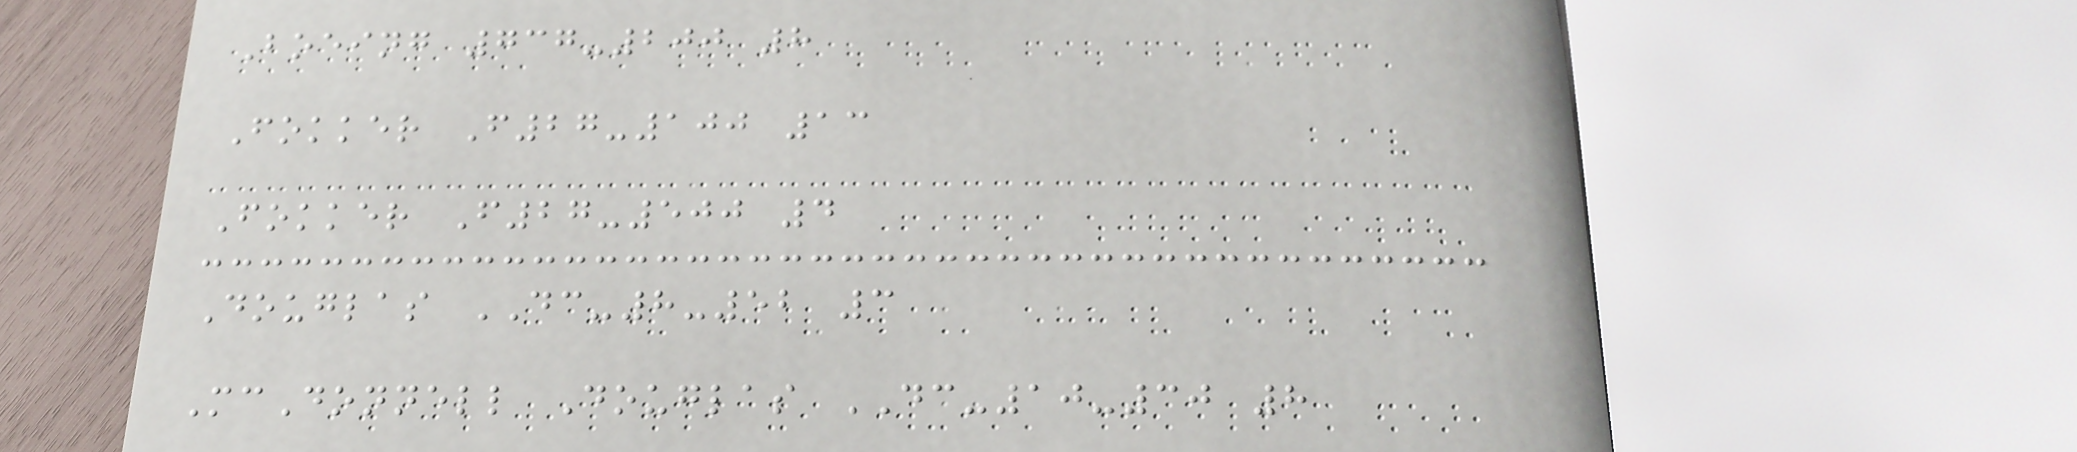Boeing 737-200 8
Fokker F27-100 13
Fokker F27-500 4
Douglas DC-8-52 3
McDonnell Douglas DC-10-30 8
